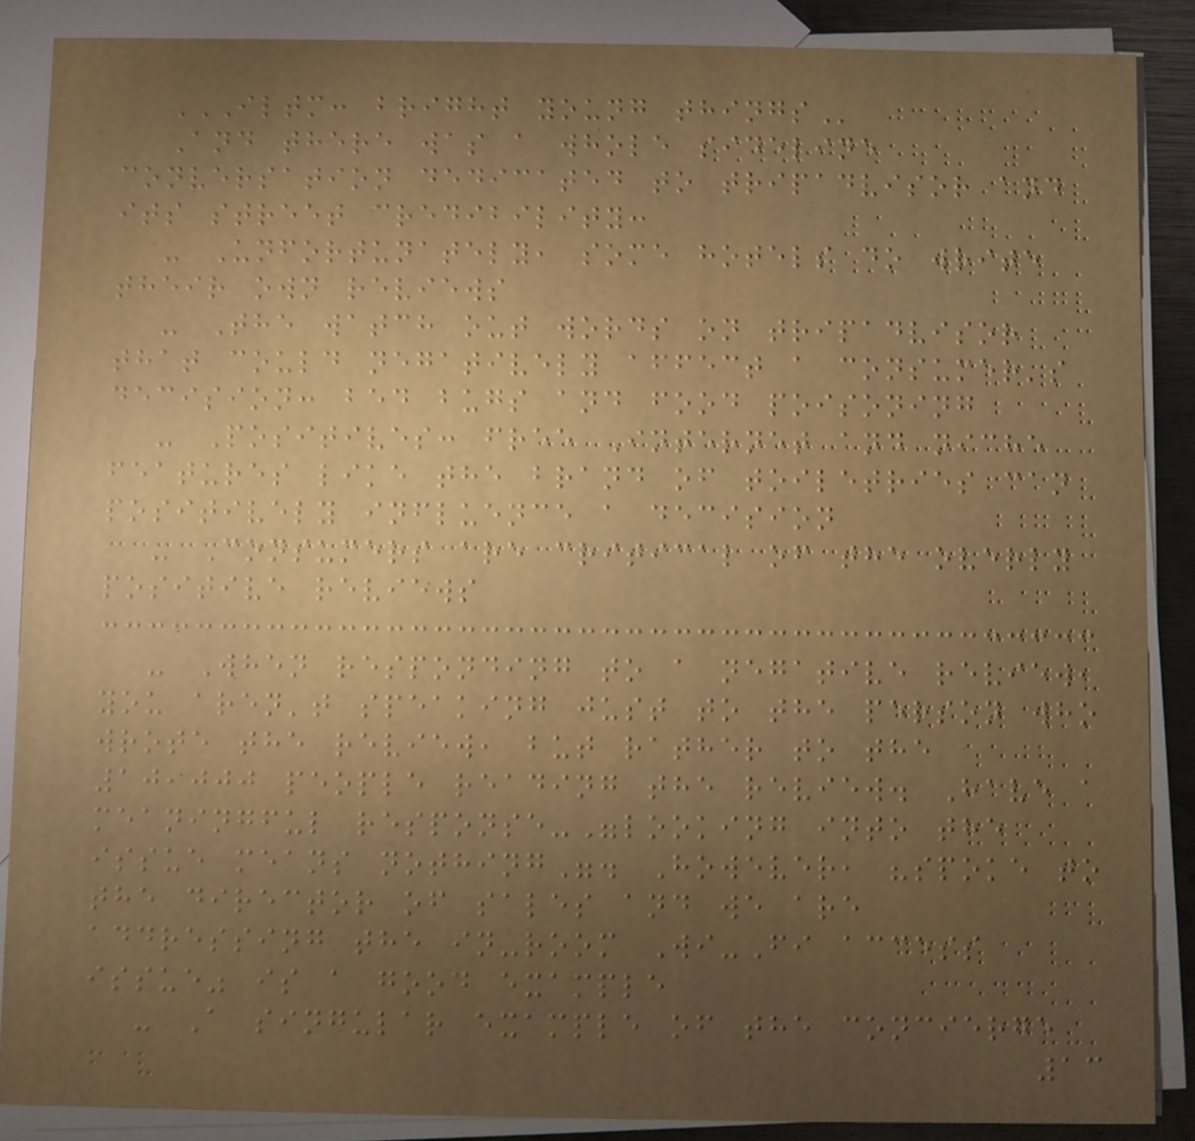ILTM: BRIGHT YOUNG THINGS
And there was a whole sideline
conversation dedicated to tripadvisor and
its street credibility:
- Unfortunately, some hotels do write
their own reviews
- The watch out words on tripadvisor
that could negatively affect a consumer's
decision: bed bugs and food poisoning
- Positives: free Internet and niche
features like the brand of toiletries can
positively influence a decision
- Consumers are critical of the overly
positive reviews
- When responding to a negative review,
you aren't speaking just to the person who
wrote the review, but rather to the
10,000 people reading the review. Have a
meaningful response-"looking into the
issue means nothing". However, "spoke to
the director of sales and we are
addressing the in-room Wi-Fi access
issue" is a good example
- A singular example of the concierge
13
